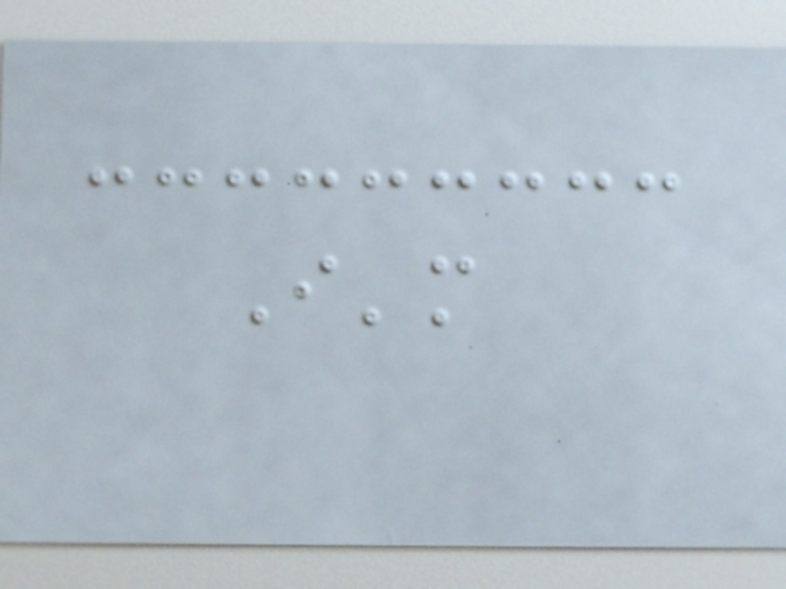I'm
